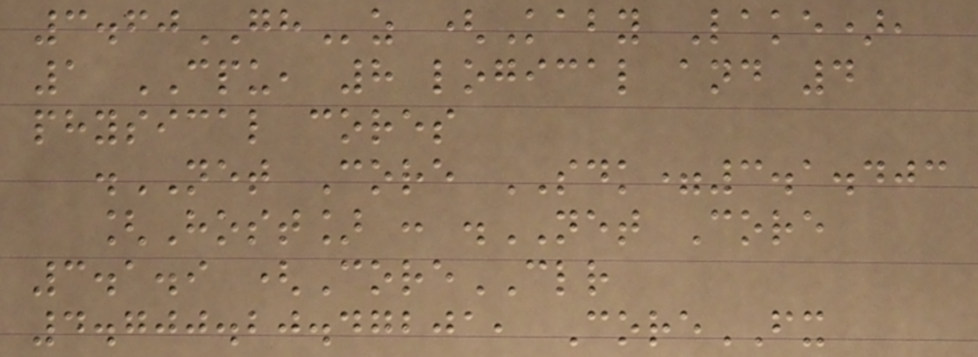3.60GHz (Kaby Lake),
1 CPU, 8 logical and 4
physical cores
.NET Core SDK=3.1.403
[Host] : .NET Core
3.1.9 (CoreCLR
4.700.20.47201, CoreFX
